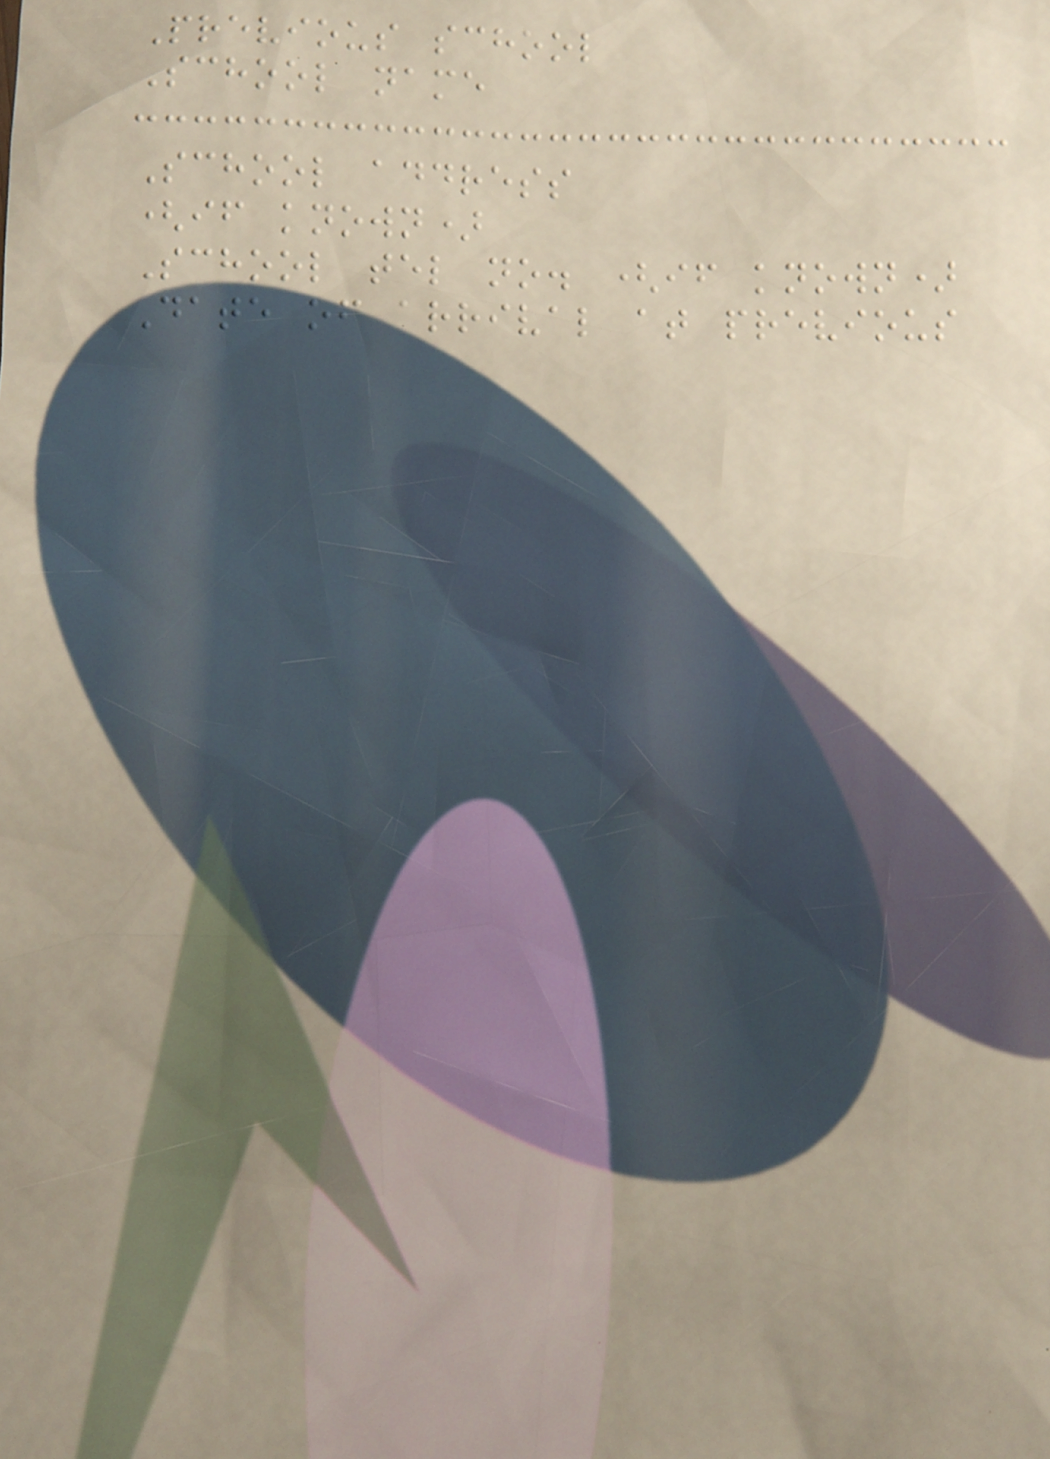Previous school
School name
School address
(if known)
School tel no. (if known)
Date of arrival at previous
